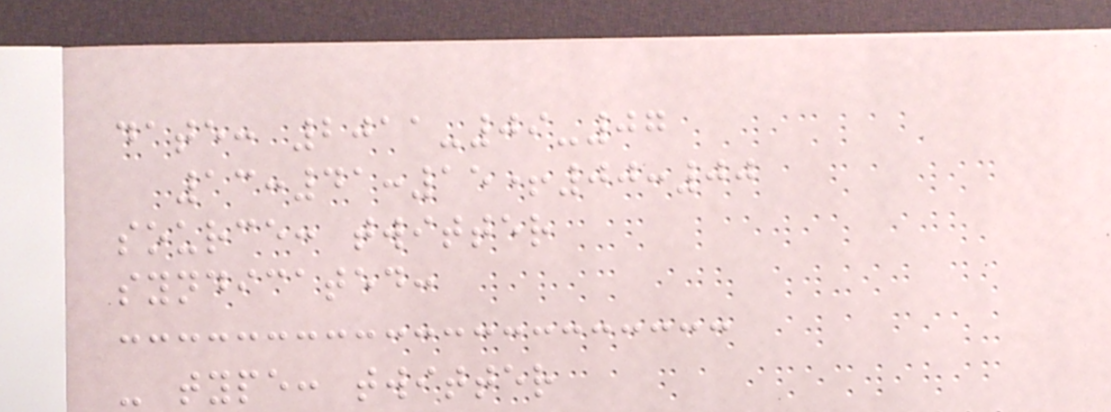date: 2011-09-07
13:41:15+00:00
source: twitter
syndicated:
- type: twitter
